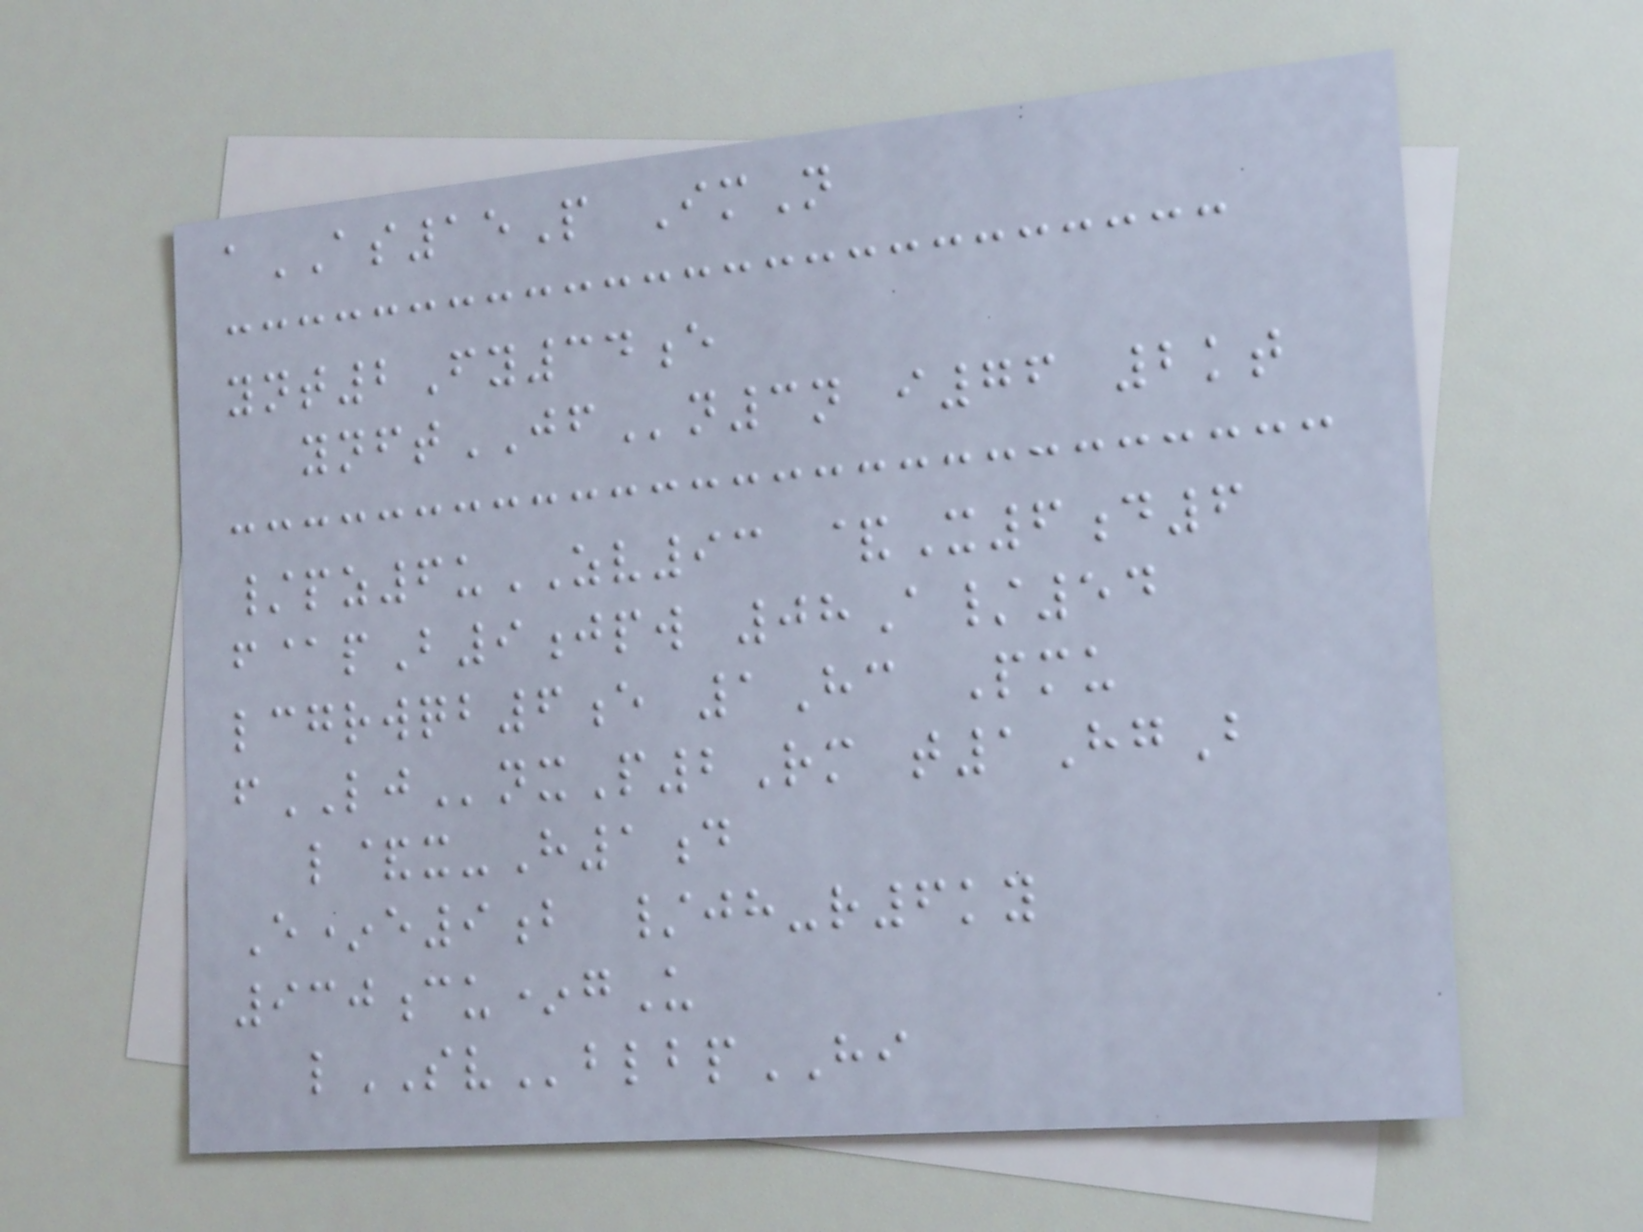aAS15P ImN
ynt2Fy34e
ynftJFn3n i76 2kt
/pz6uZV93 &X6d6
f@pB9jpw 08A/54
lcgrwqb6e 1Hc Pmu
fLJnxP2Rm t1HgB
l&x-H1d
E*e9b /jh-r6ky
930cu*gU
lSVblbpHI
